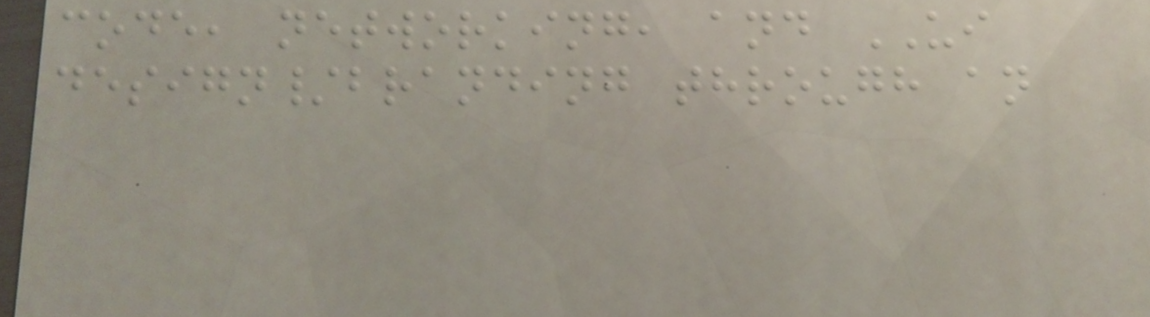code, networking, and UI
design/branding through an
